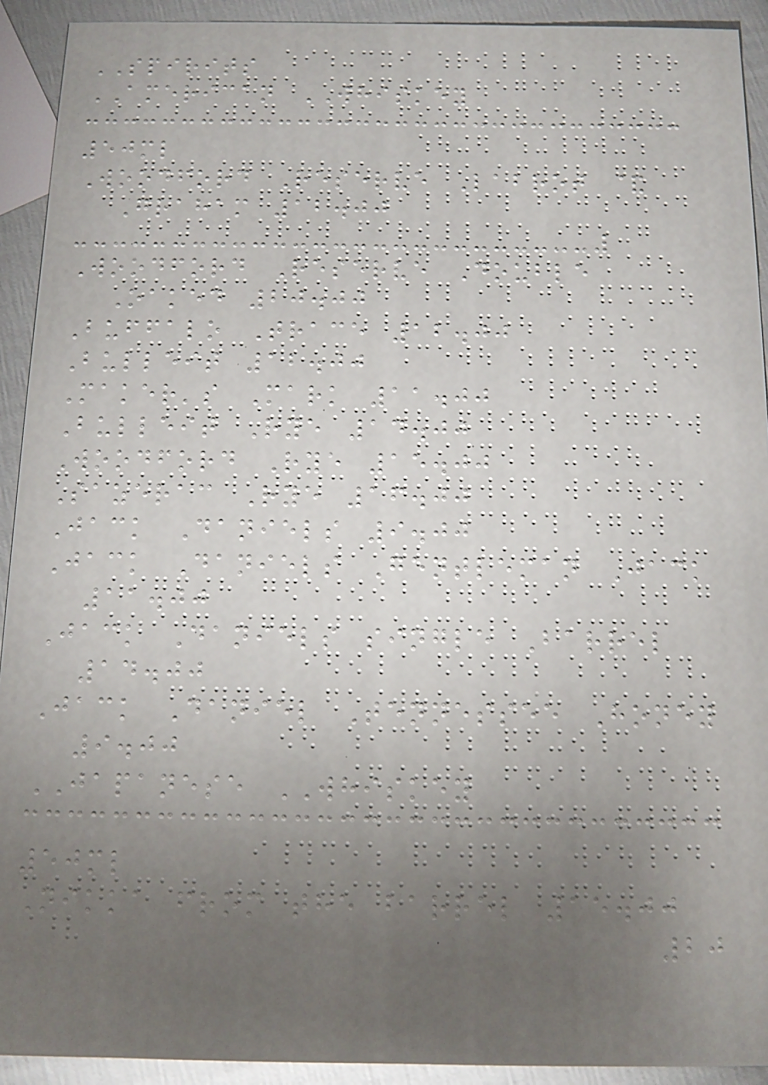SPIRITS
AMERICAN WHISKEY
50ml
Woodford Reserve Labrot &
Graham 12.00
Woodford Reserve Double
Oaked 20.00
Buffalo Trace 12.00
Bulleit 12.00
Maker's Mark 11.00
Bulleit Rye 14.00
Woodford Rye 15.00
Sazerac Rye 16.00
Jack Daniels 9.00
Jack Daniels Gentleman Jack
11.00
Jack Daniels single Barrel
14.00
Jack Daniel Tennessee Honey
9.00
JAPANESE WHISKEY
50ml
Nikka from the barrel 15.00
20
